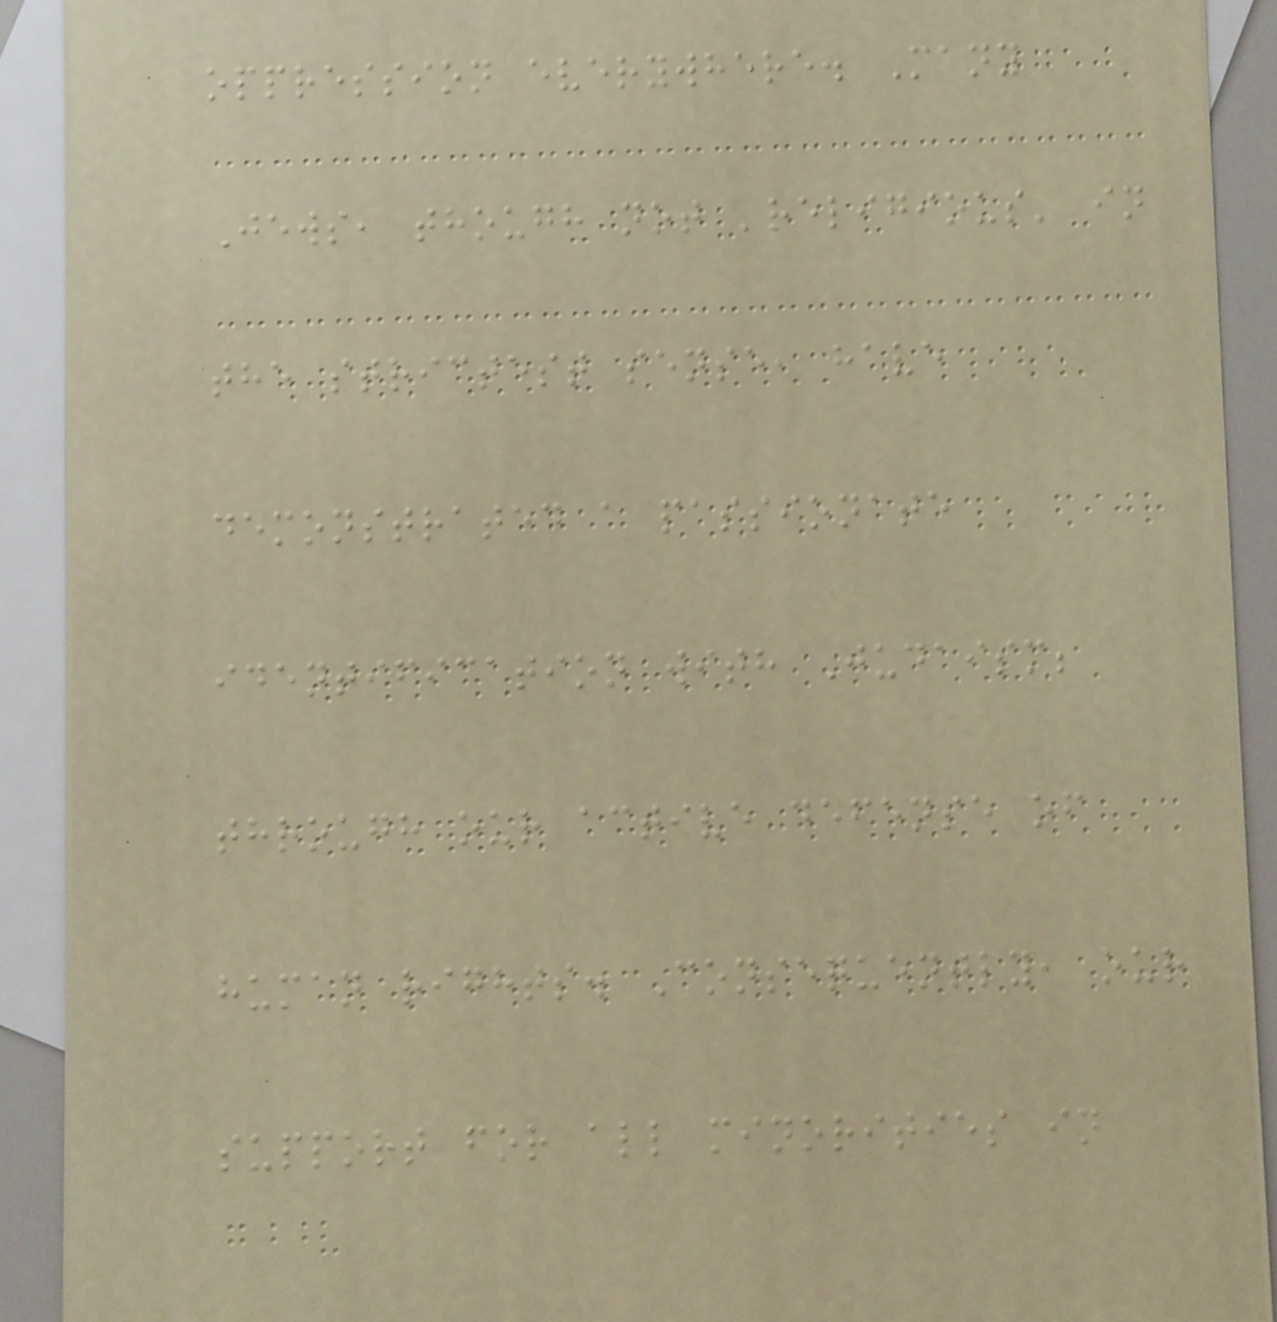oppression everywhere. Many
Jews, though not 'religious' in
the strictest sense, have
demonstrated a passionate
identification with Judaism;
through our active defense of
human rights. Consequently, our
support for all minorities in
